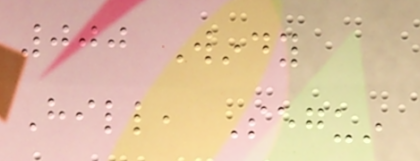000 Windy
Hill, Seguin
